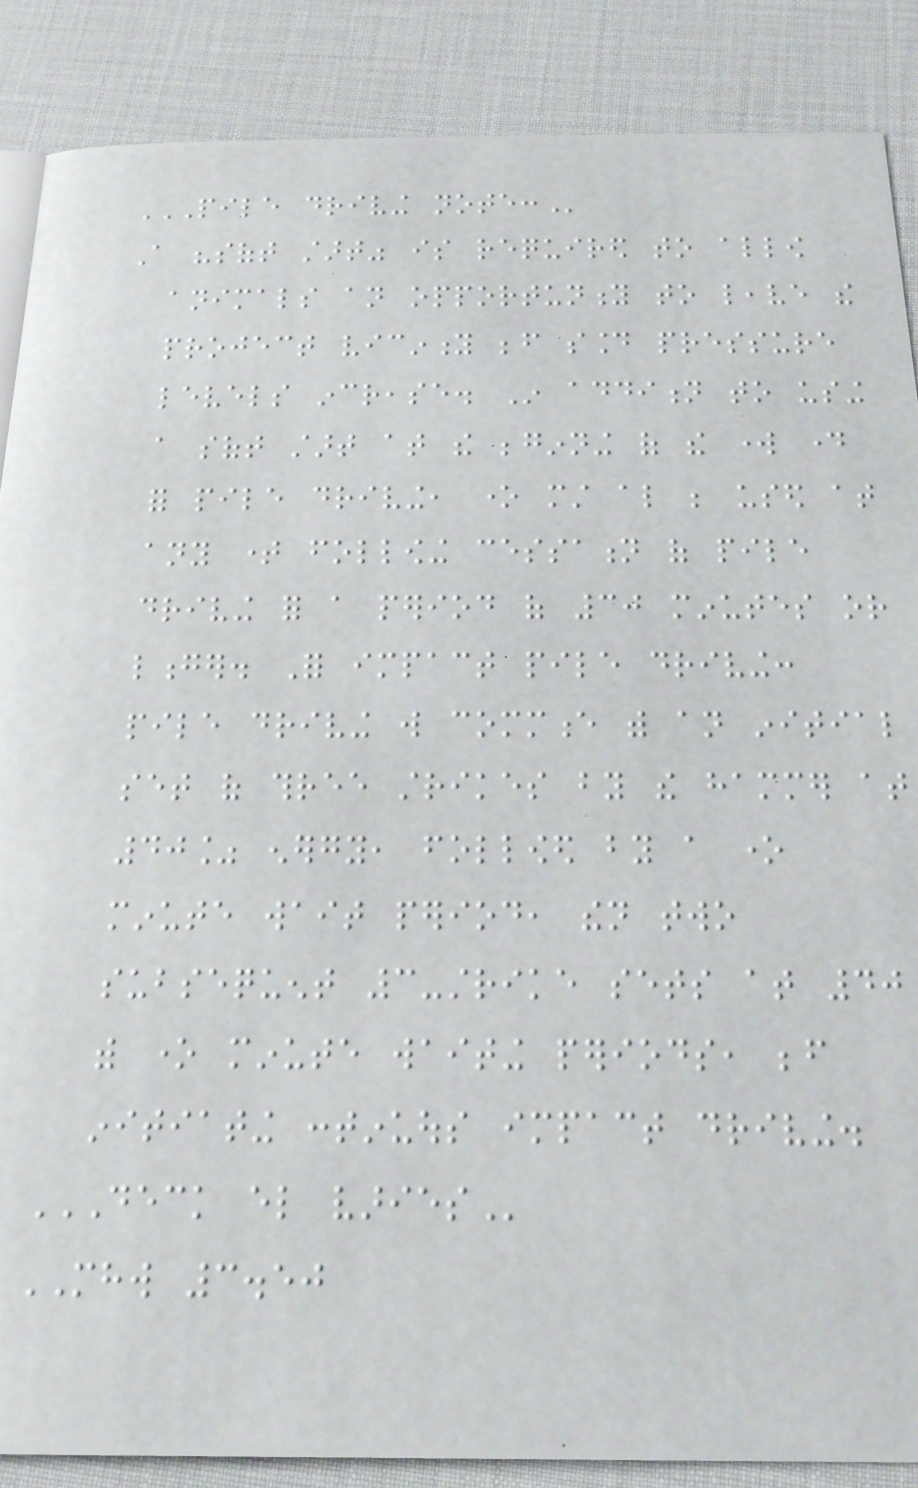PILE DRIVING NOTE:
A "soft start" is required to allow
animals an opportunity to leave the
project vicinity before sound pressure
levels increase. In addition to using
a soft start at the beginning of the work day
for pile driving, one must also be used at
any time following cessation of pile
driving for a period of 30 minutes or
longer. For impact pile driving:
pile driving will commence with an initial
set of three strikes by the hammer at
40% energy, followed by a one
minute wait period, then two
subsequent 3-strike sets at 40
with one minute waiting periods, before
initiating continuous impact driving.
DECK EL VARIES
MHW 3.50
